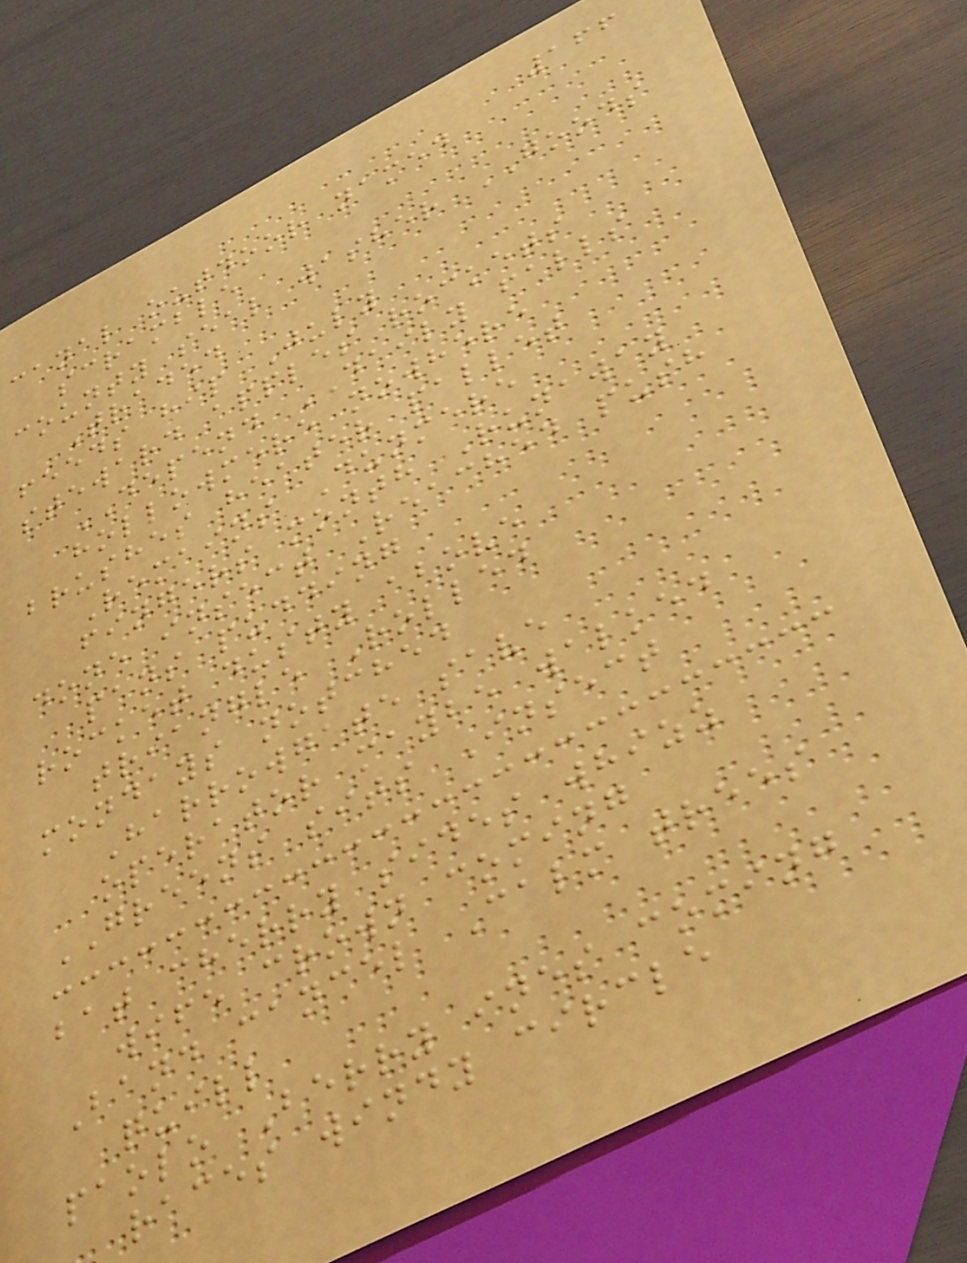166
canal outdoor named
scramble
county seal washer GOODS
Traded
feeds hip July
steward apples rockets
DEPEND DAILY falls
hollowmere nowhere
brushes heater pallet
Remains Dunmere
fingers month Runaway
done insect Reached push
pans pudding
rocket dusty above
triangle Rolled
mondays notched
Harrowgate save
operator maybe walked
GREENS sits Insect
bat cherry sides whizz
wife crown coming
Band cancel Calm trees
quill
paolo Berry ines coming
races windy circle
